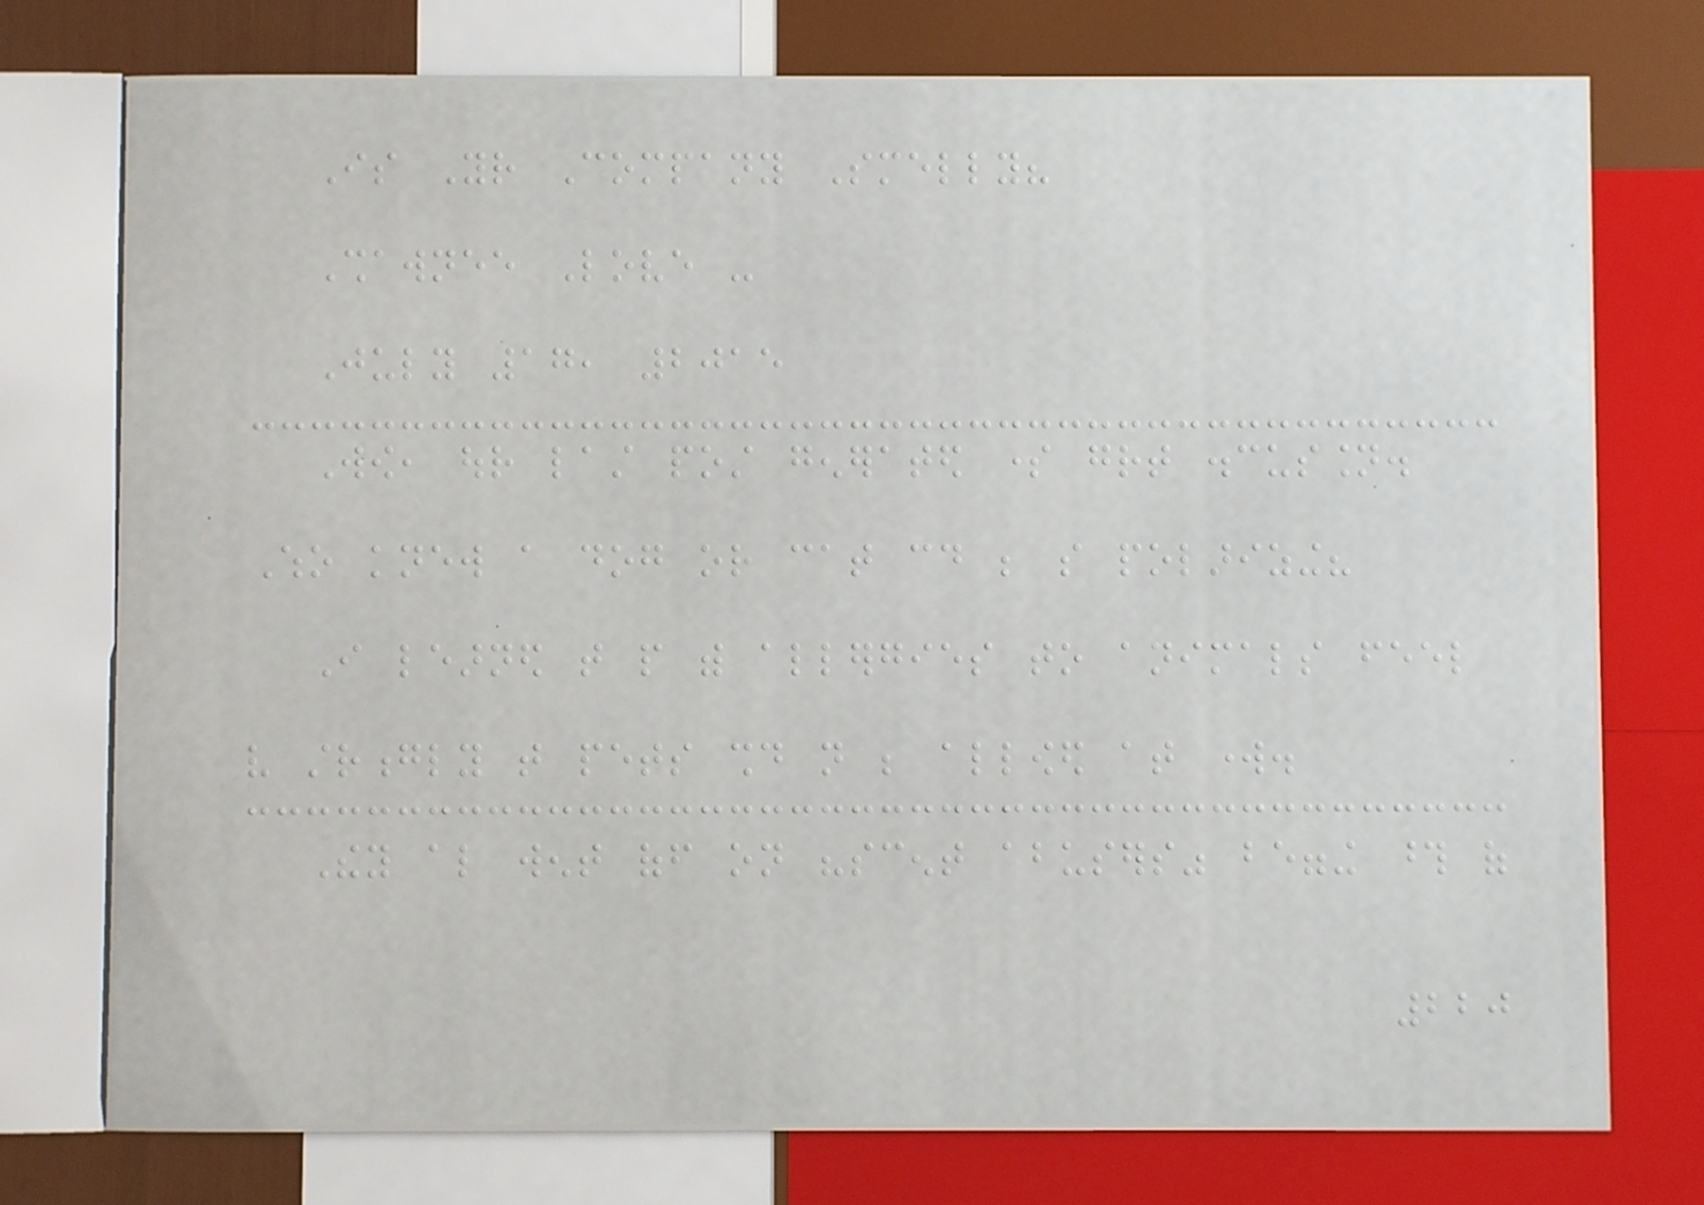Is Your Company Smelly?
Shawnee Love -
July 17, 2015
Wow, our last post generated some great discussion.
Who knew a dog or cat could be so polarizing?
I learned that people with allergies to animals feel
very strongly that pets should not be allowed at work.
They also went off on "scent abusers" begging those of
220
